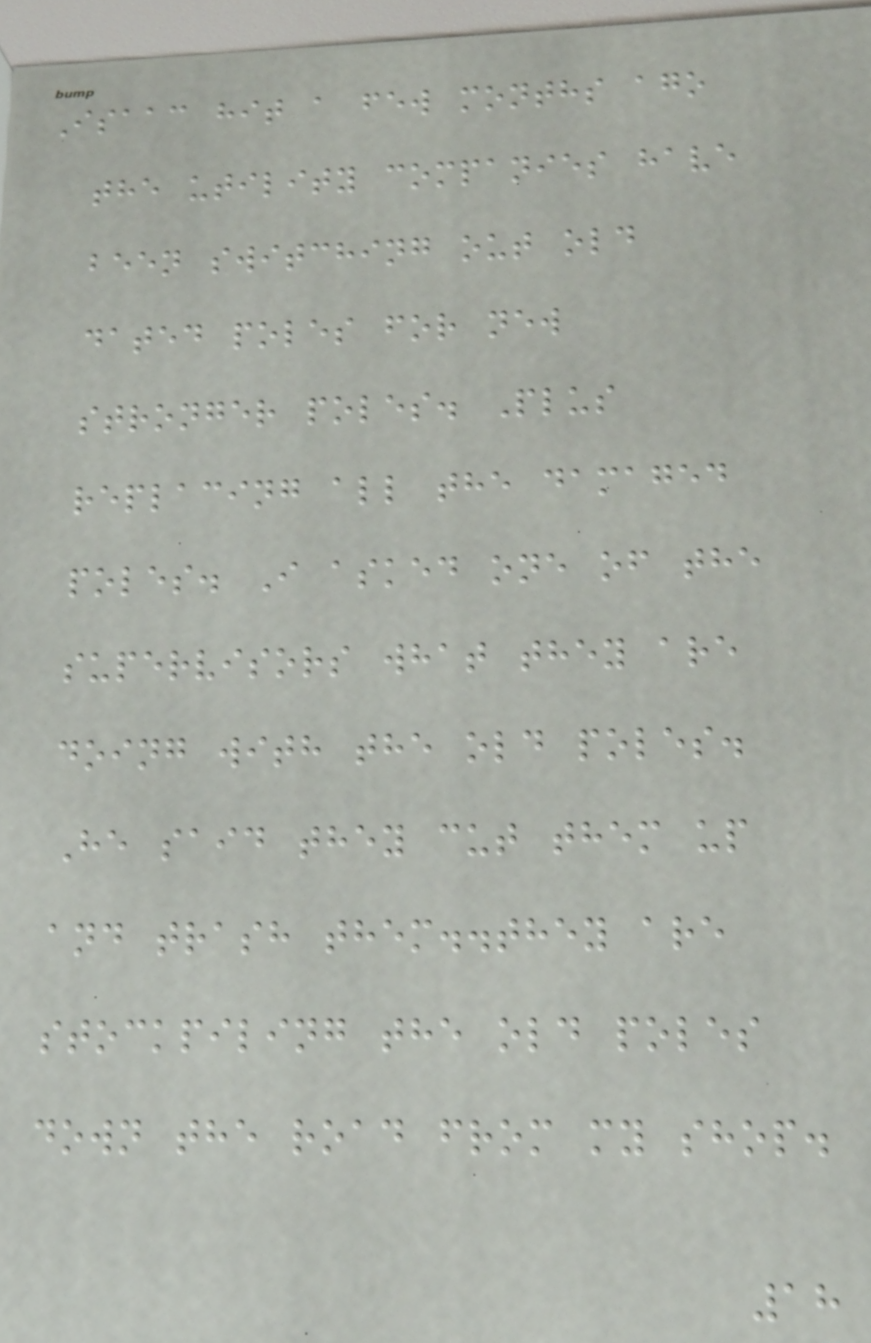Isaac hit a few months ago
the utility companies have
been switching out old
dated poles for new
stronger poles. Plus
replacing all the damaged
poles. I asked one of the
supervisors what they are
doing with the old poles.
He said they cut them up
and trash them..they are
stockpiling the old poles
down the road from my shop.
18
